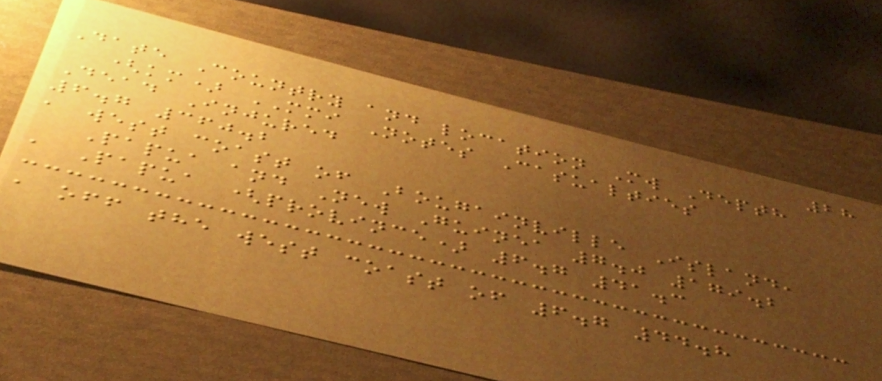28
Date Country and location Mw Depth
(km) MMI Notes Casualties
Dead Injured
6.7 360.2
, west coast of Bougainville Island,
Papua and New Guinea 7.0 179.2
, Papua (province) 6.7 41.3
, off the west coast of 6.7 44.8
